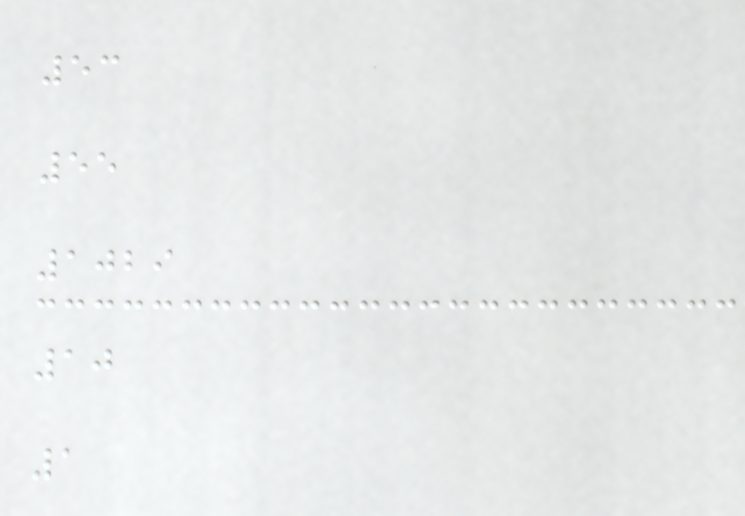53
55
1029
10
1
